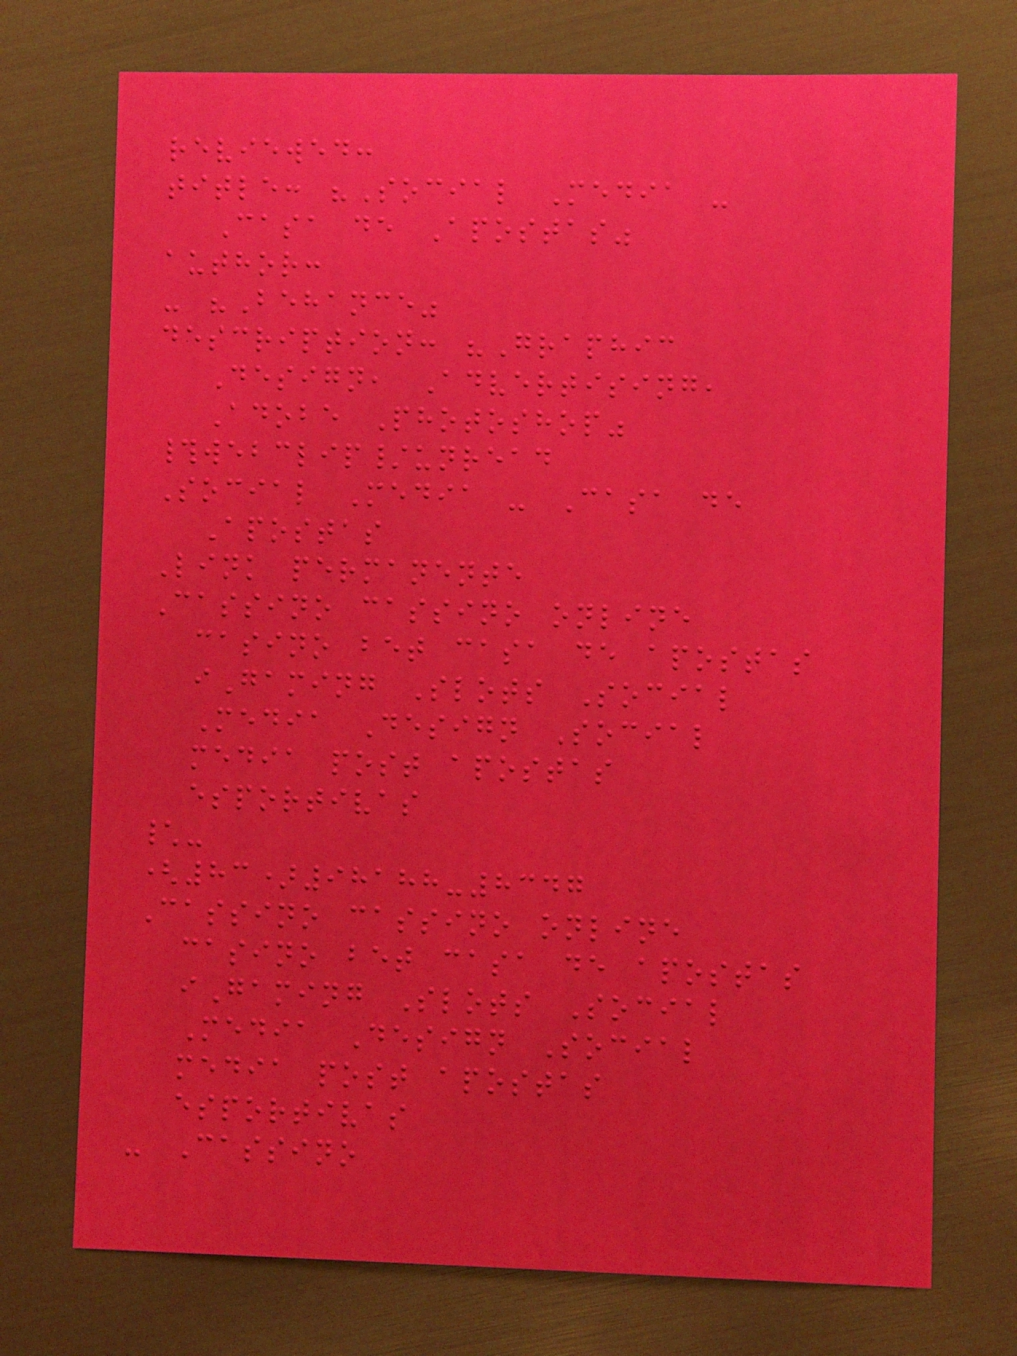reviewed:
title: "Social Media -
Casa de Apostas"
author:
- "Behance"
description: "Graphic
Design, Advertising,
Adobe Photoshop"
#webclip/unread
Social Media - Casa de
Apostas
Link permanente
Cassino cassino online
casino bet casa de apostas
iGaming Slots Social
Media Design Social
media post apostas
esportivas
\-
(83)98188-8347
Cassino cassino online
casino bet casa de apostas
iGaming Slots Social
Media Design Social
media post apostas
esportivas
- Cassino
